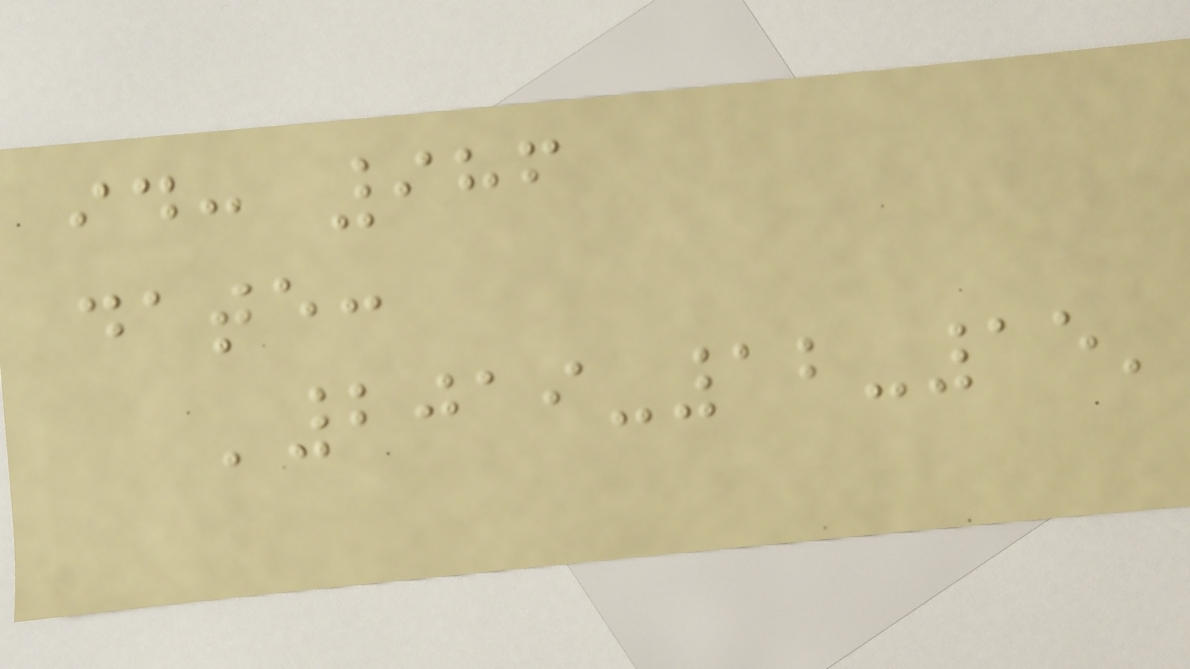id: 986
date:
'2019-12-15'
